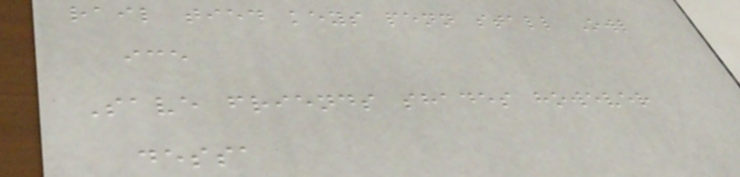rail tied keys penn stall Owl
ice
Save friends shades however
dessa
